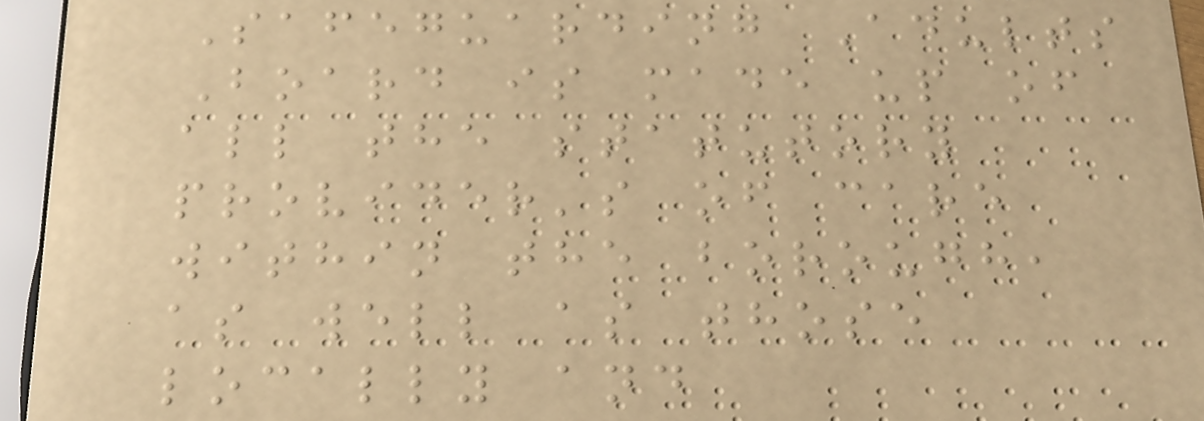Safeguarding Adults
Board is made up of
all the statutory
provider's of care
within the borough,
as well as those
locally and
